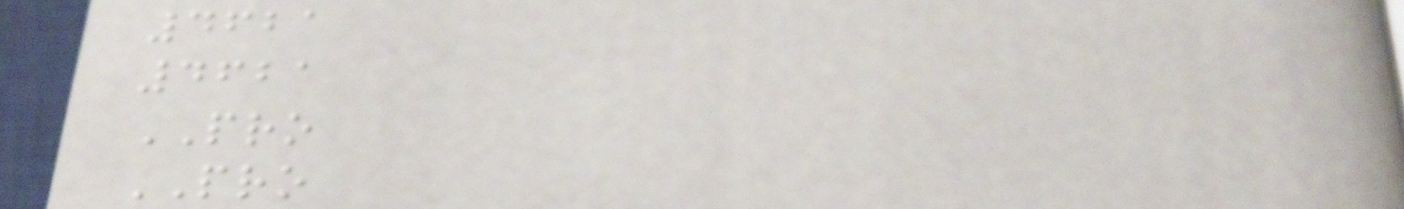4621
4621
PRO
PRO
